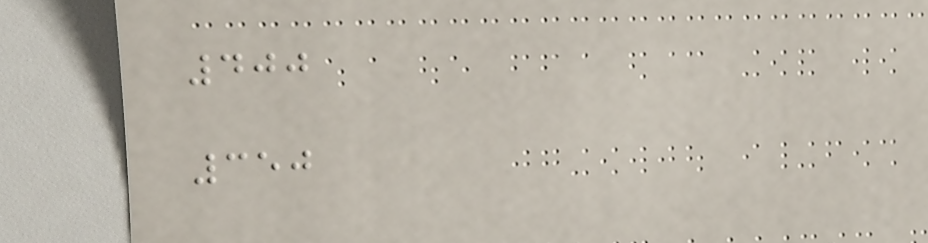400
350
